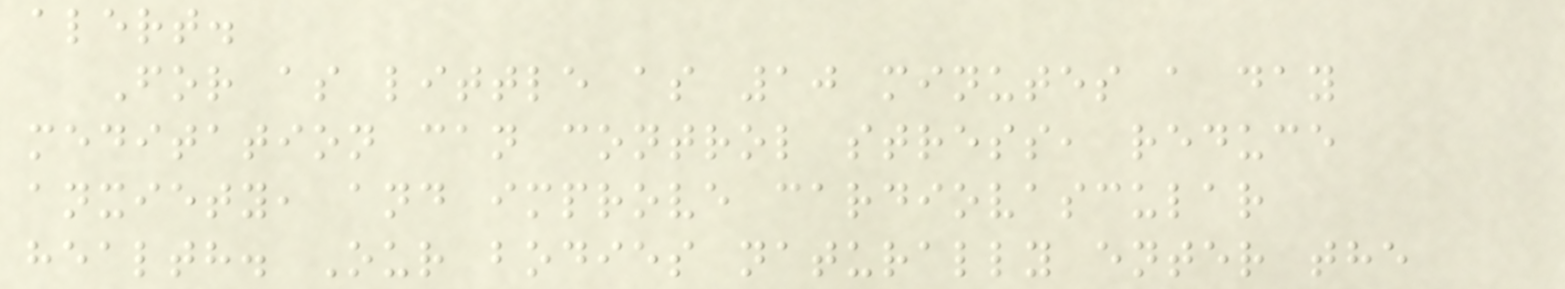alert.
For as little as 10 minutes a day
meditation can control stress, reduce
anxiety, and improve cardiovascular
health. Our bodies naturally enter the
